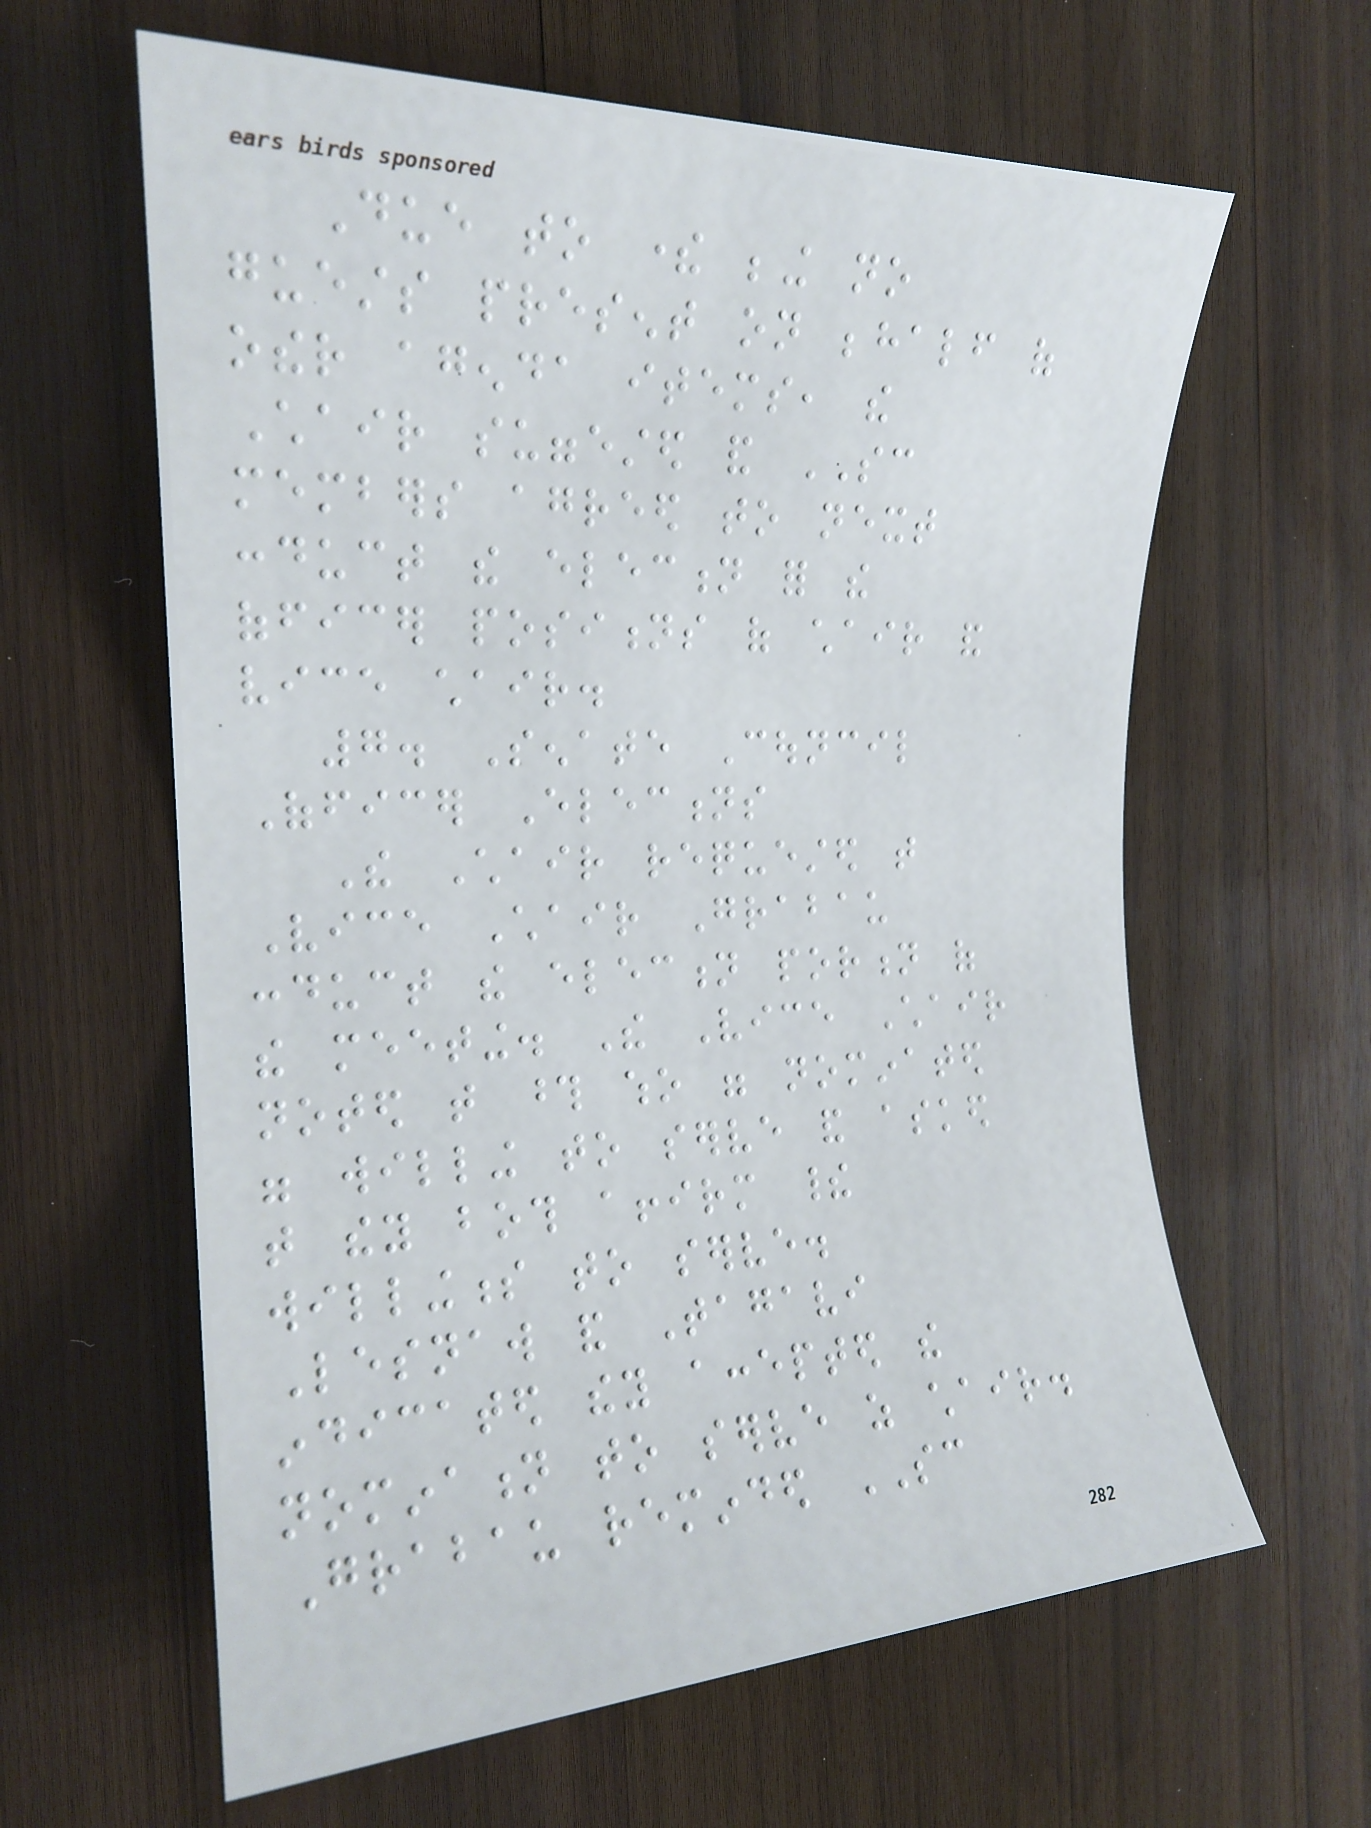Due to there being no
guests present on behalf of
other agenda items, the
Chair suggested and SC
members agreed to next
conduct the election for the
officer positions of chair and
vice chair.
7. Senate Council
Officer Elections
The Chair requested that
Vice Chair Grabau
conduct the election portion of
the meeting. The Vice Chair
noted that those who were nominated
were willing to serve and asked
that they both affirm their
willingness to serve.
Lesnaw and Tagavi
indicated they accepted the
nomination to serve as chair.
Grabau reminded SC
